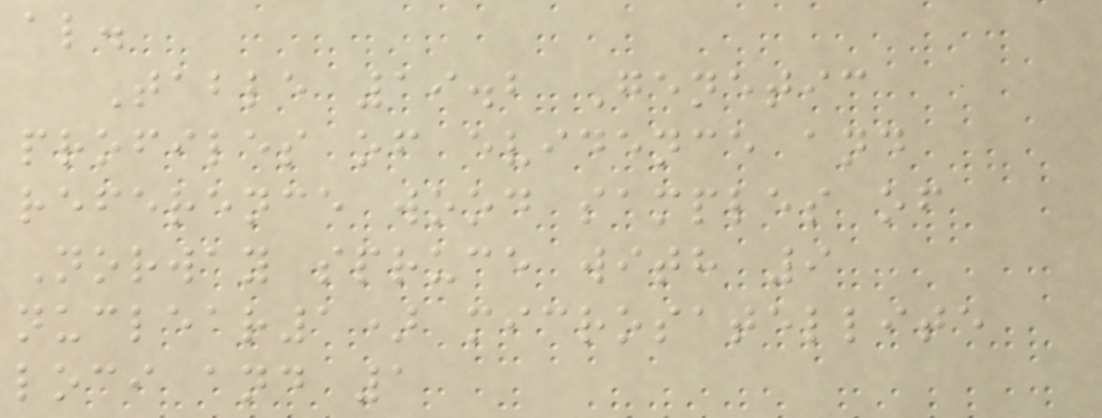al.
Table 19.2 Genetic
profiles of evidence and
reference wood samples of
Norway spruce with 9
nuclear1) microsatellite
loci and 1
